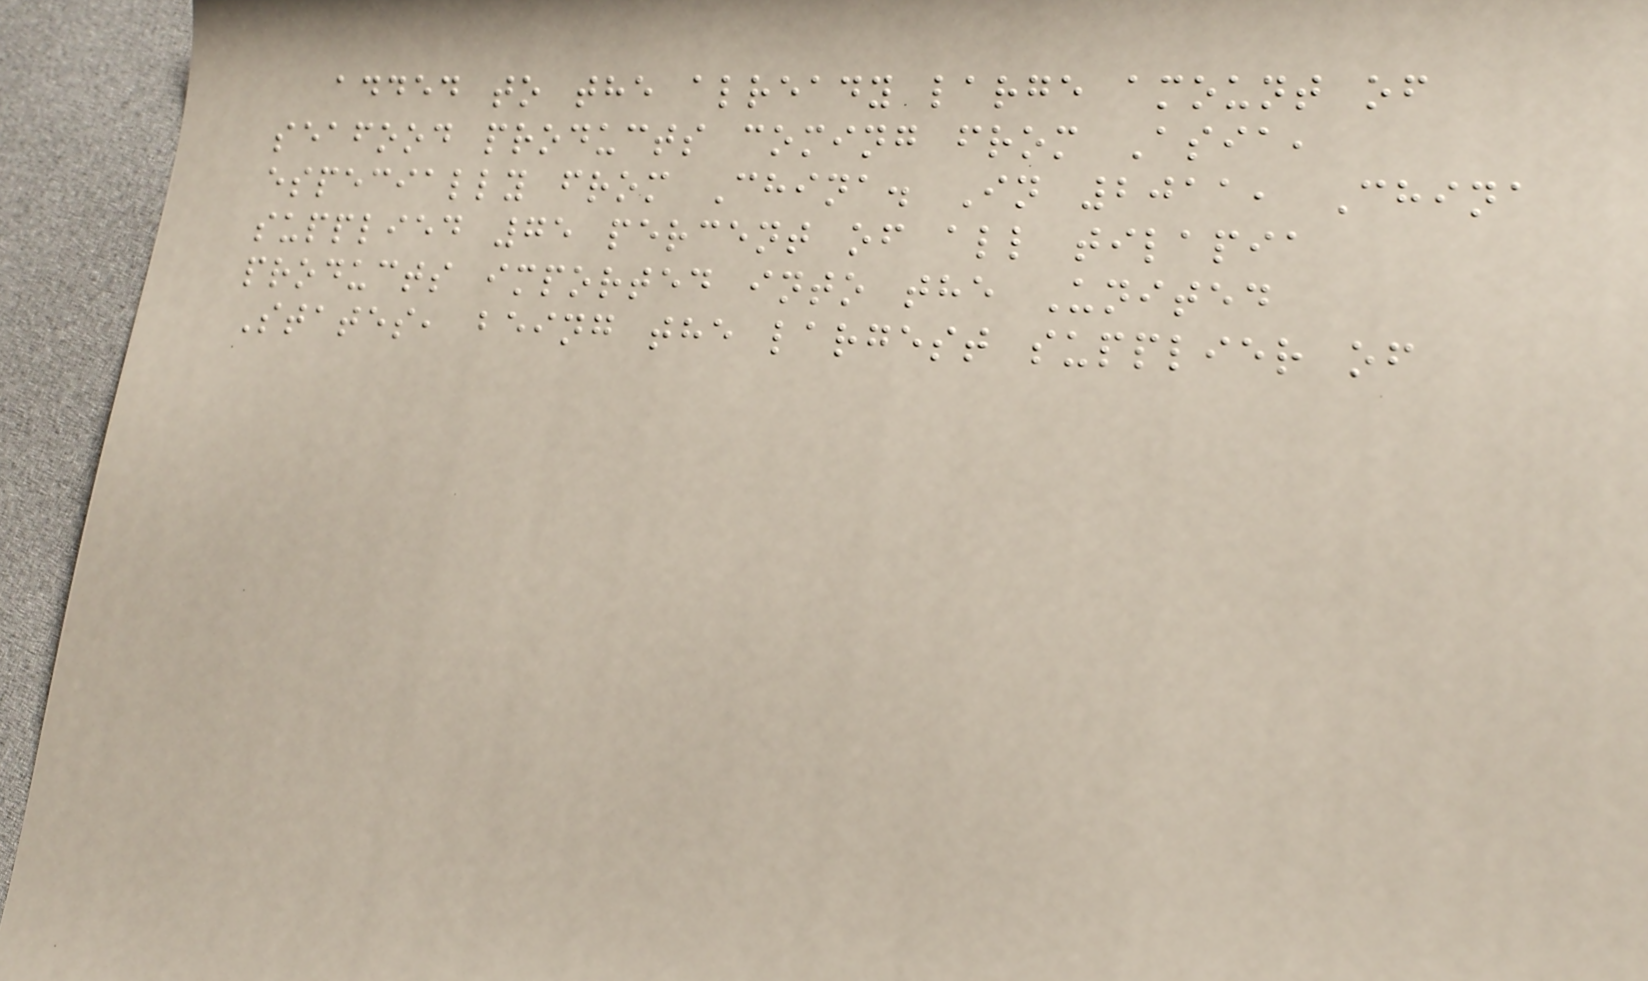added to the already large amount of
seafood products coming from Asia,
especially from China. In 2011, China
supplied 75 percent of all tilapia
products imported into the United
States, being the largest supplier of
